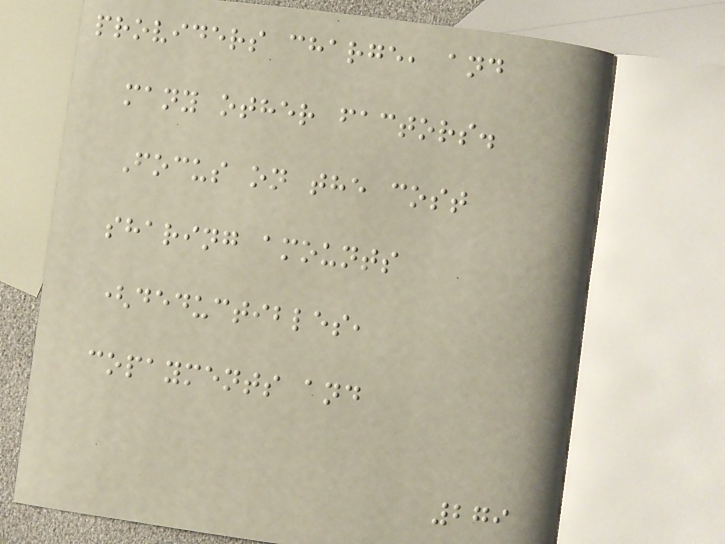providers charge, and
many other factors.
Focus on the cost
sharing amounts
(deductibles,
copayments and
279
